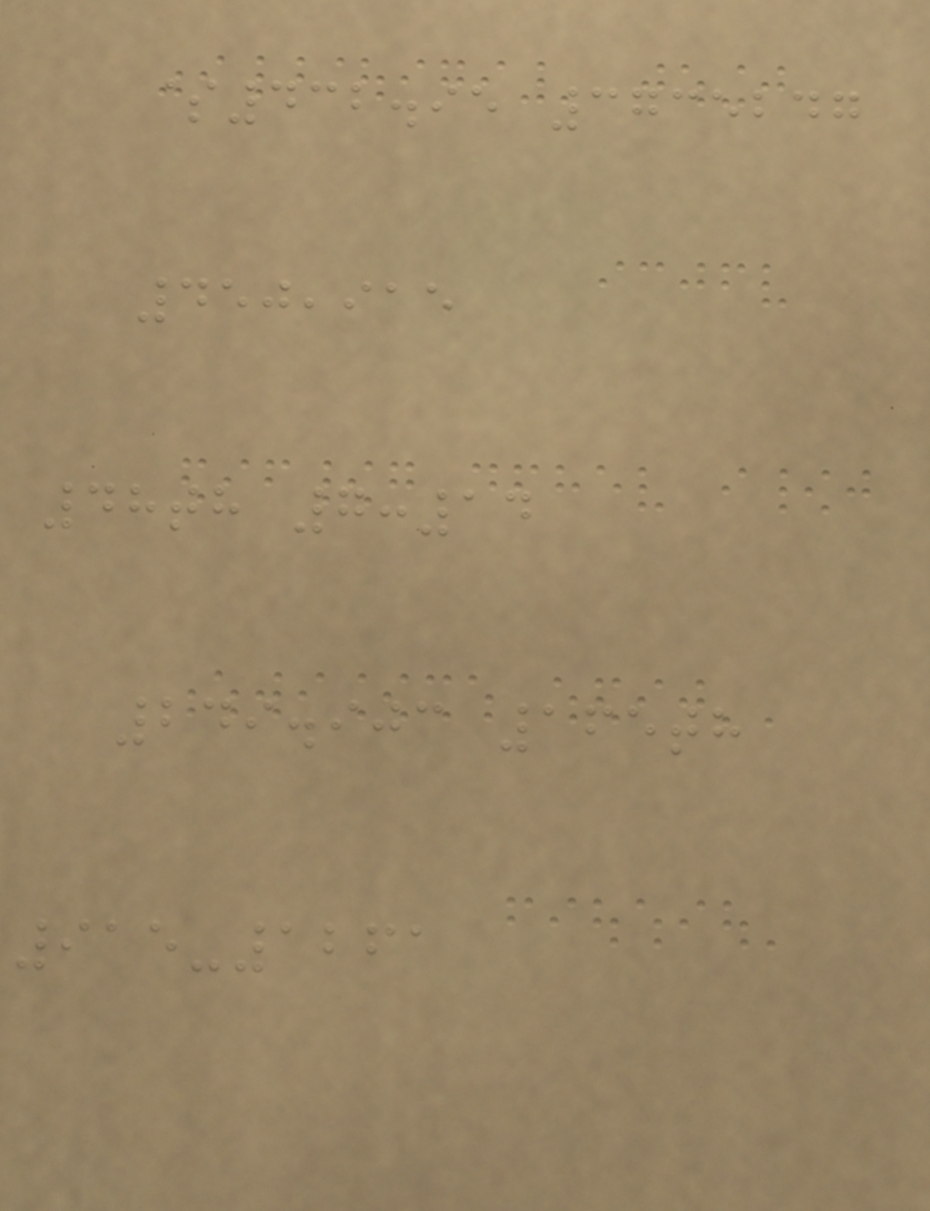$432.95 3735247
450,915
48th 7:14
249.903 165th
915-1261
